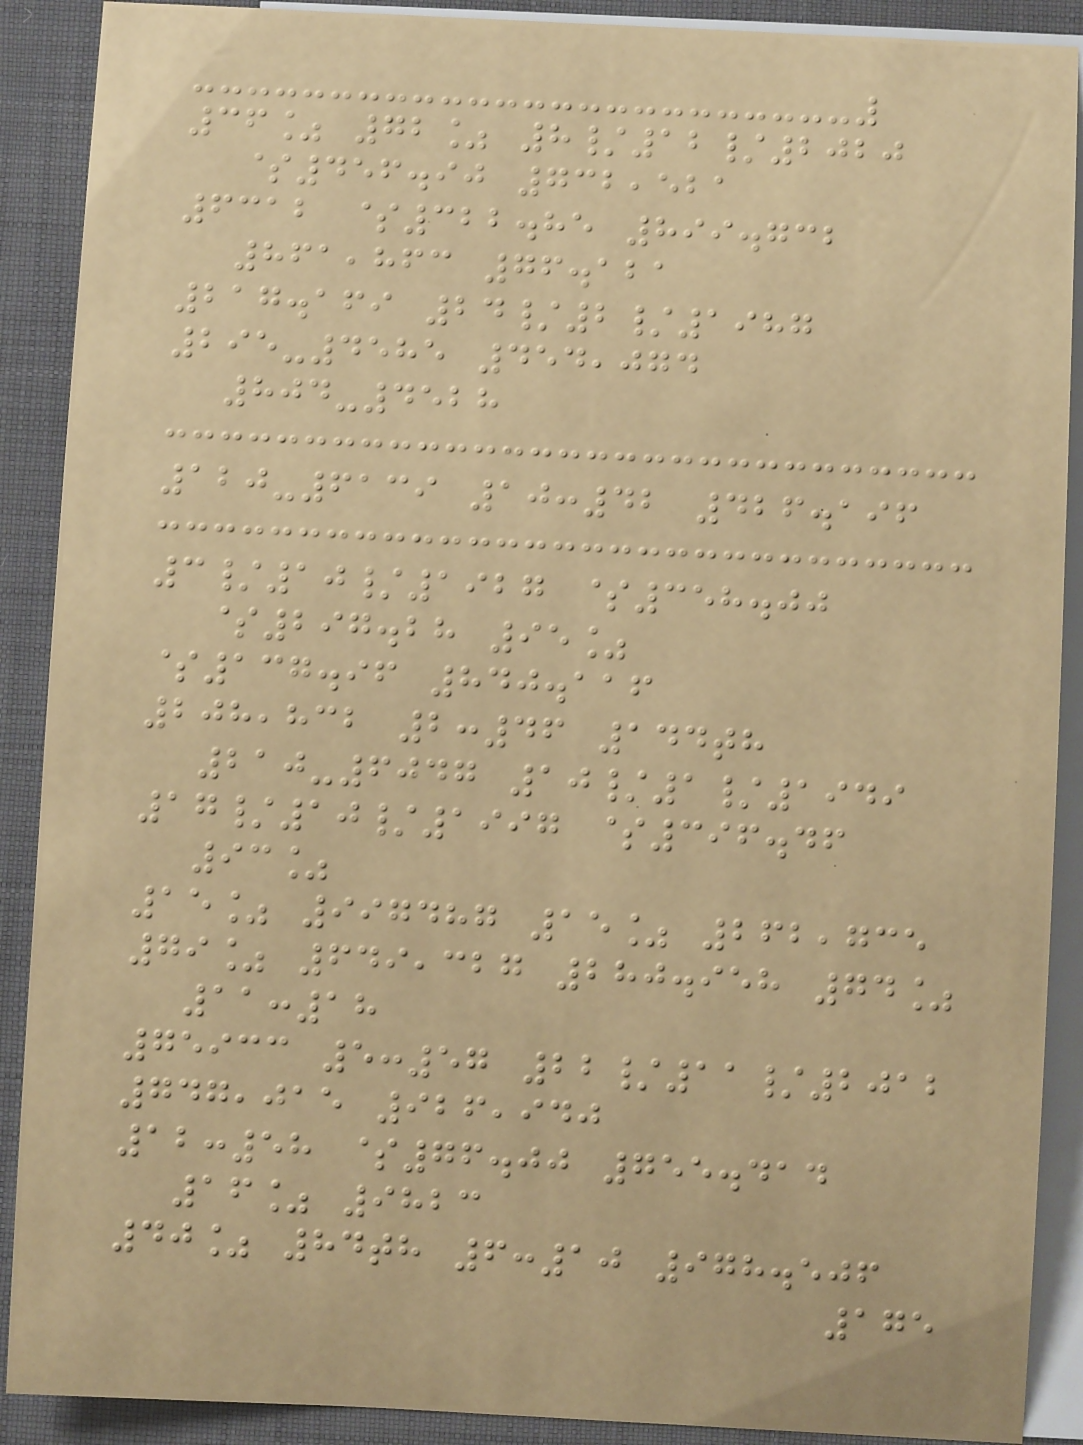36% 72% 8/12/2020
$456.90 732,521
6312 $322.85 899.732
861,863 76.121
217.169 24/2/1987
295-4585 454,074
804-4528
120-6139 10:42 426.196
3/10/1927 $358.00
$297.28 95%
$137.96 840.116
208,832 2:46 144th
210-6047 10/1/1949
17/10/1997 $396.46
93%
15% 997487 15% 262,735
79% 649,327 280.958 74%
11:18
75933 5:57 22/11/2012
747,015 926,940
12:58 $76.00 755.414
16% 9823
40% 84th 6:10 978.506
175
